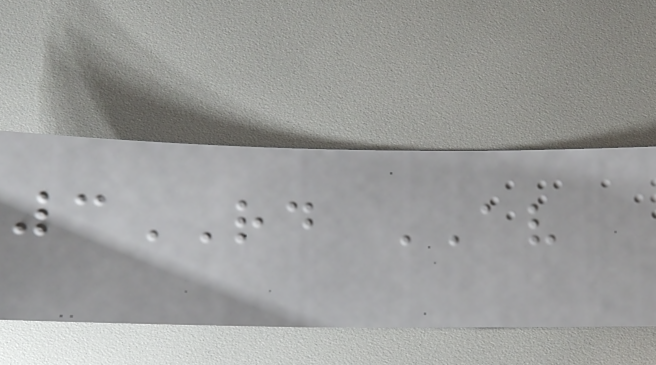3RD AV
